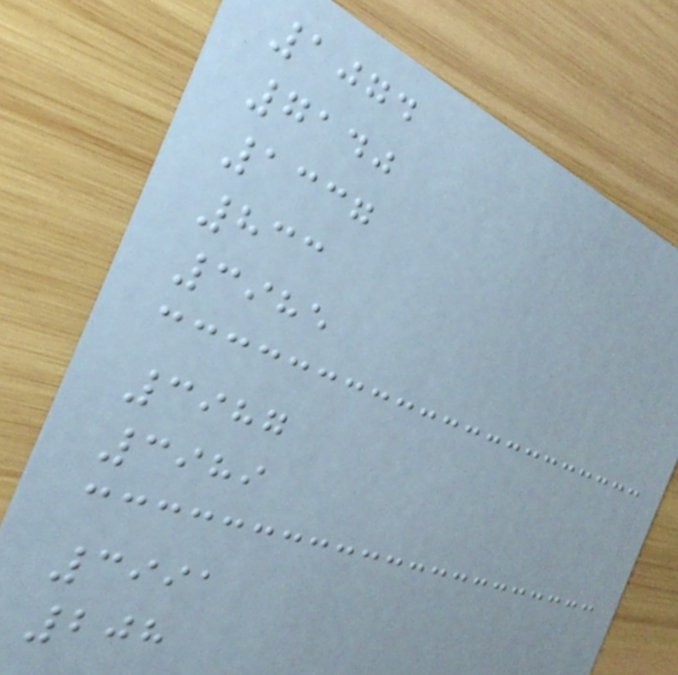1074
7140
1337
833
3985
3987
3989
3991
208
